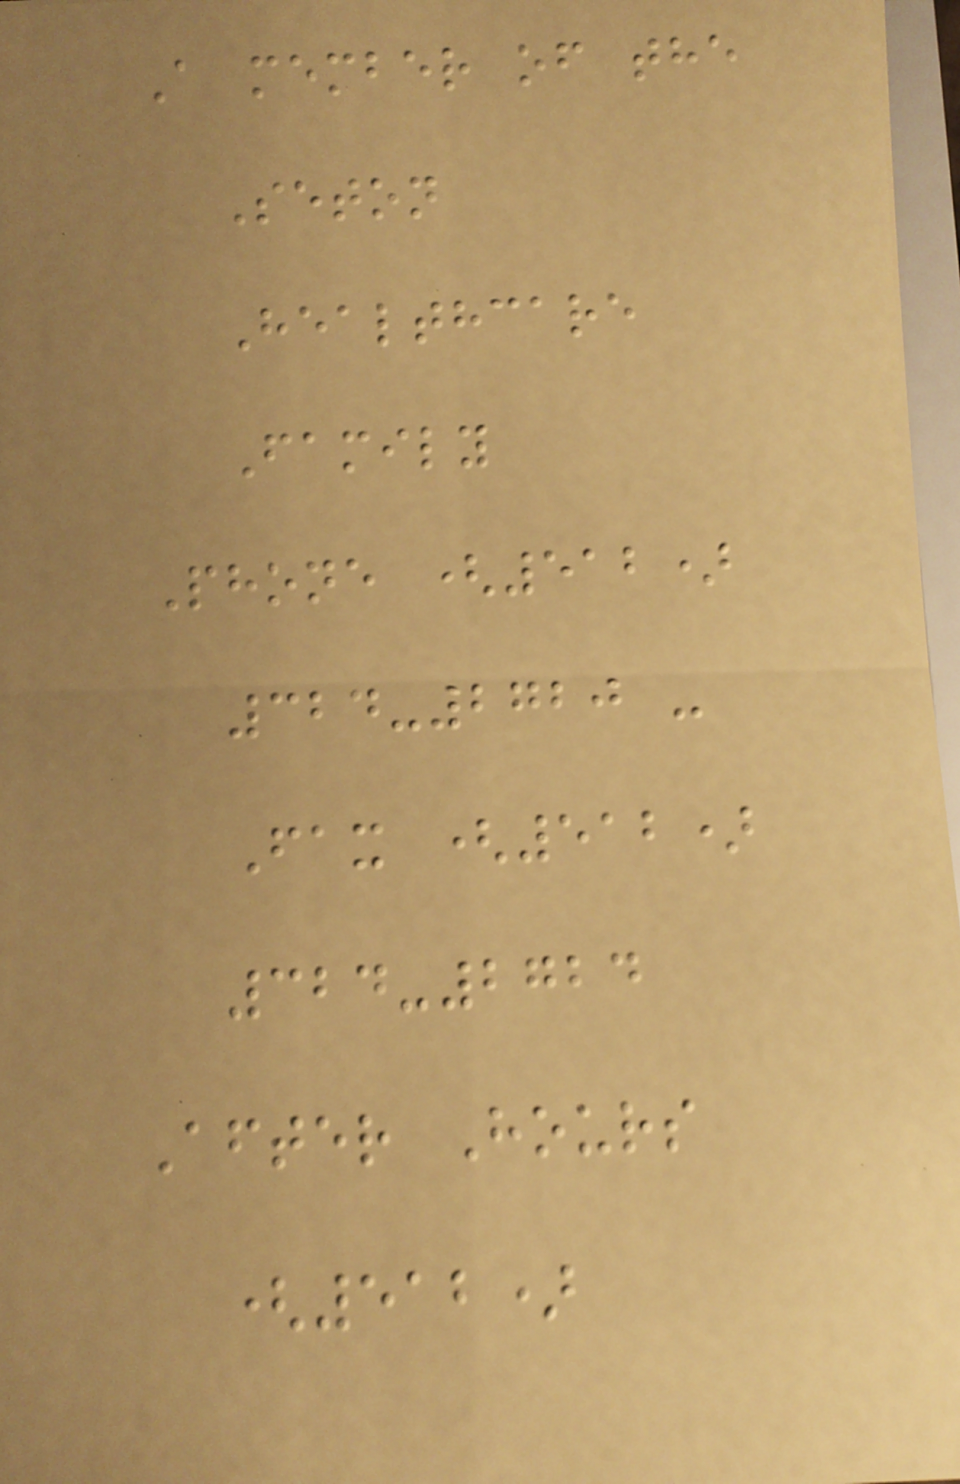A member of the
Seton
Healthcare
Family
Phone (512)
324-2720 -
Fax (512)
324-2724
After Hours
(512)
